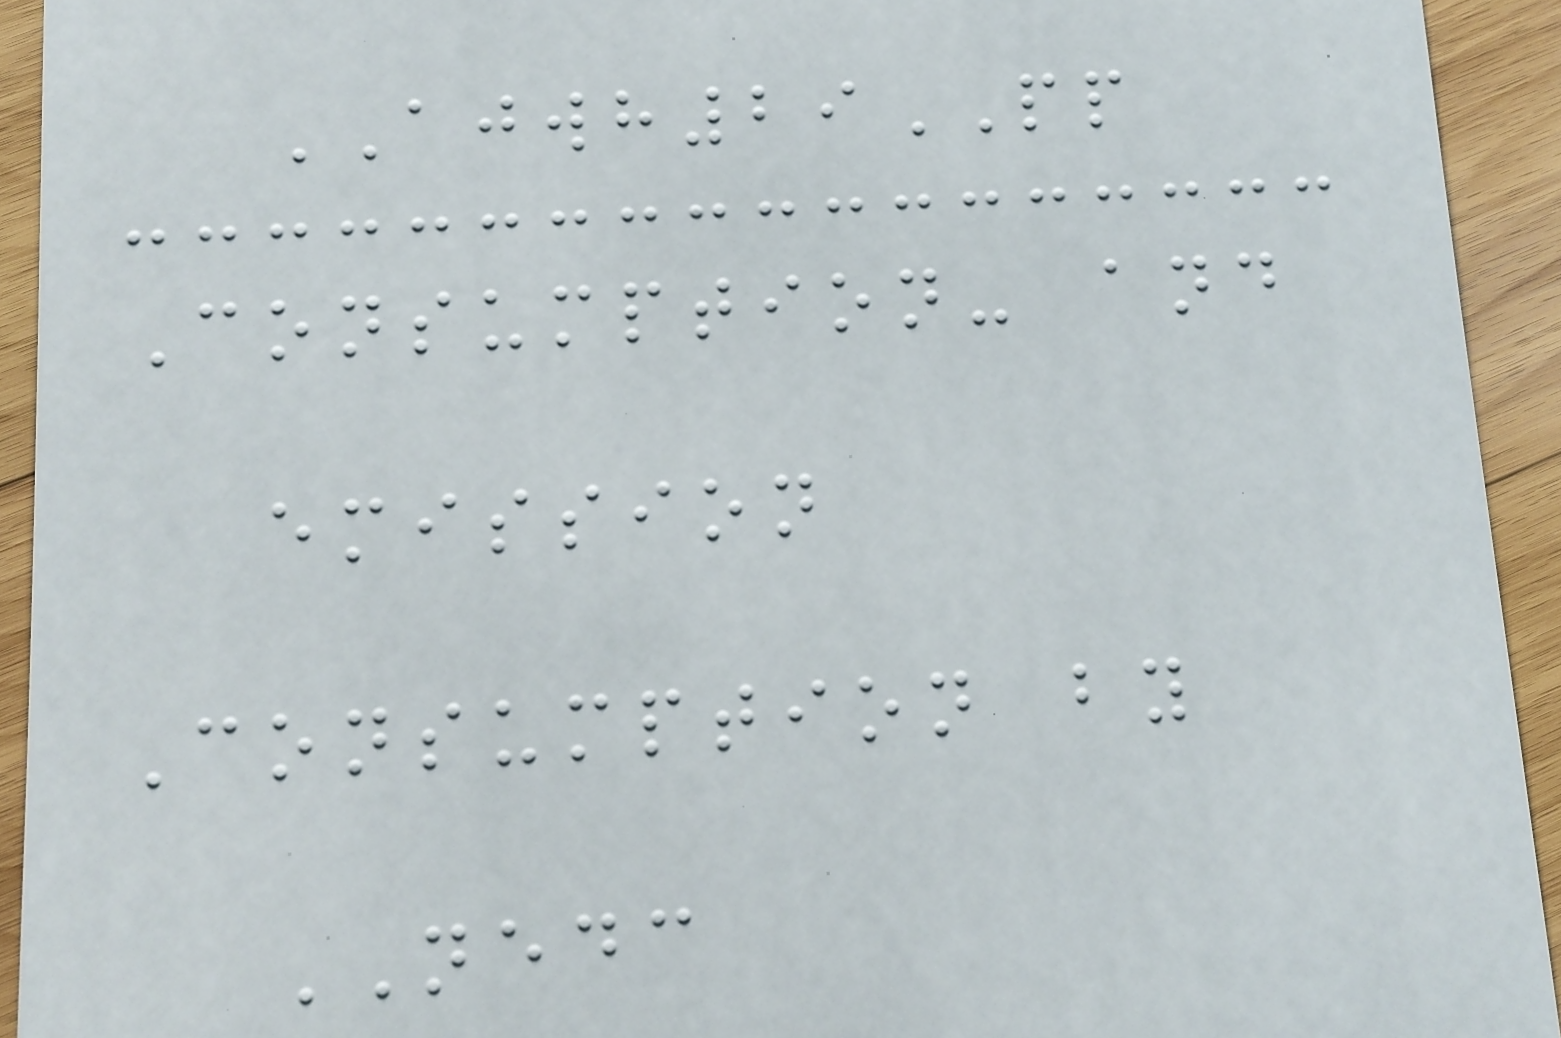AJWH29PP
Consumption- and
emission
Consumption by
NEDC
